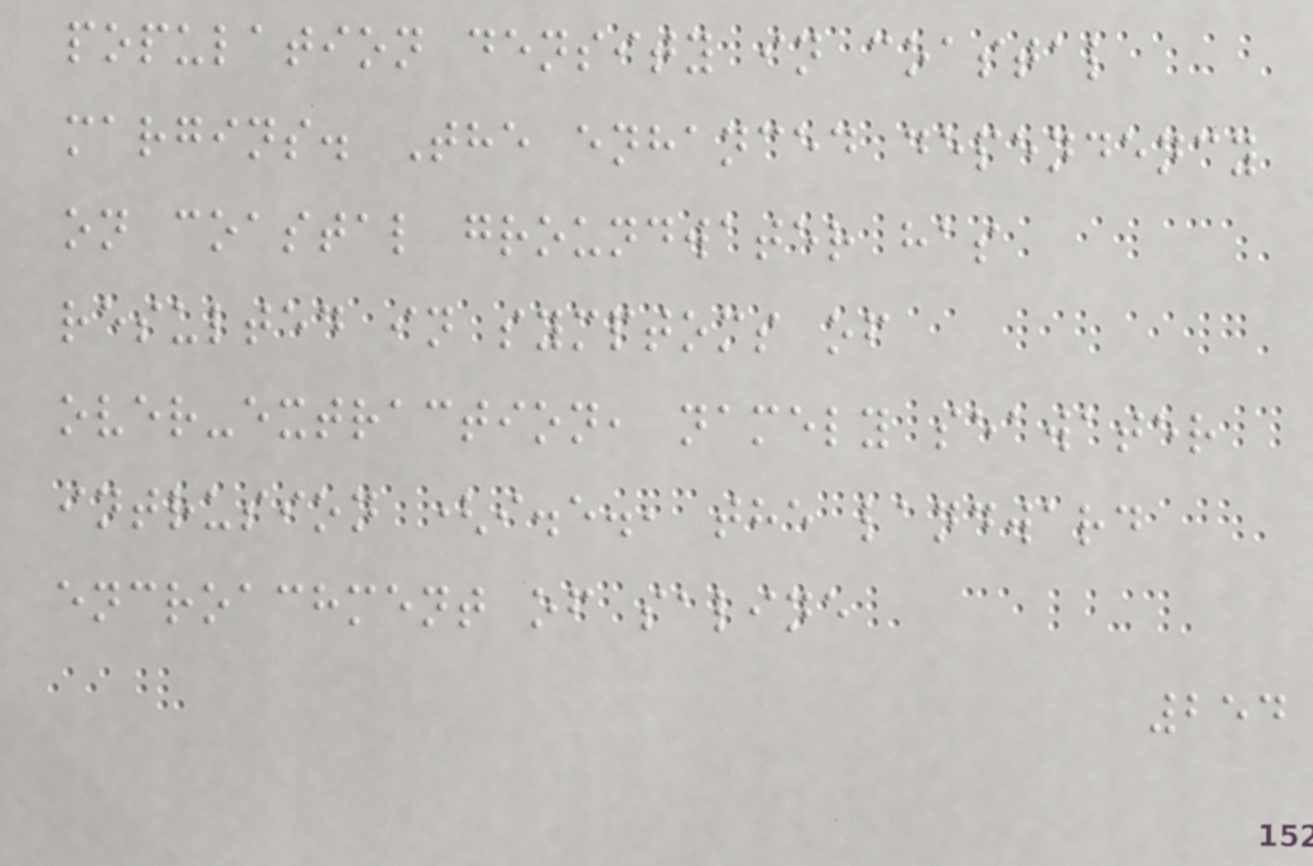population density in coastal
margins. The enhanced dependency
on coastal groundwater has
resulted in symptoms of
over-extraction, namely seawater
intrusion (i.e., the landward
encroachment of saline
254
